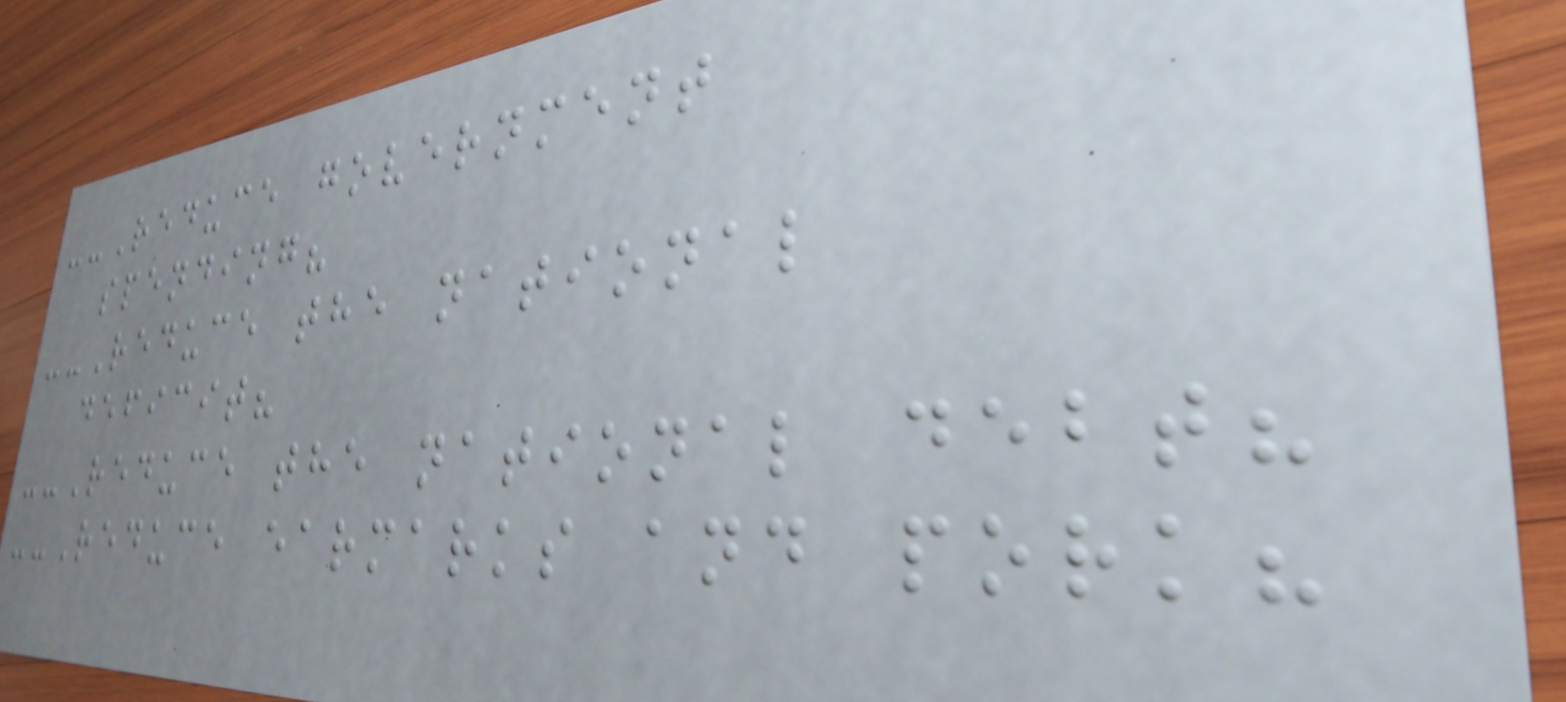--Reduce government
spending?
--Reduce the national
deficit?
--Reduce the national debt?
--Reduce earmarks and pork?
